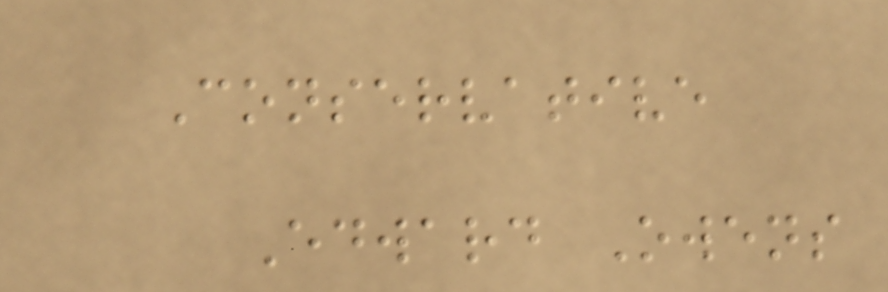Conservative
Edward Owens
